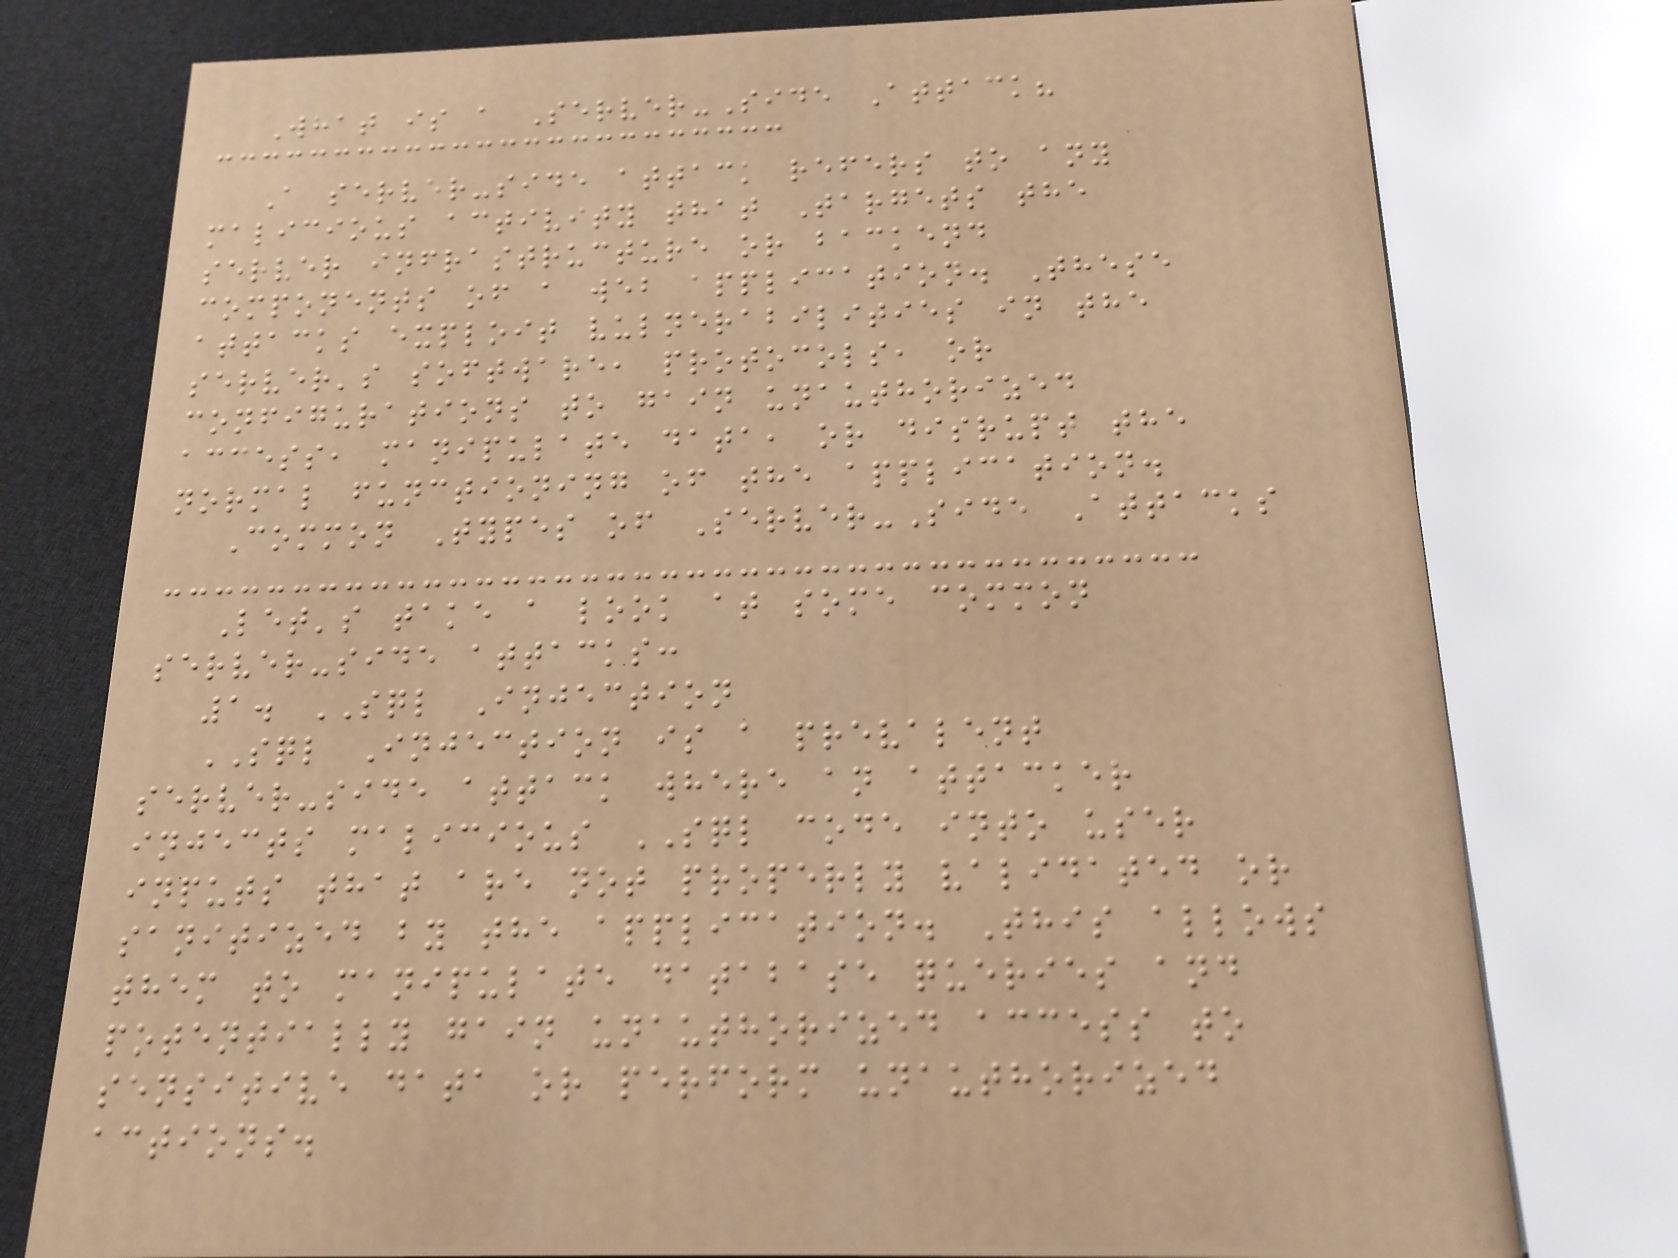What is a Server-Side Attack?
A server-side attack refers to any
malicious activity that Targets the
server infrastructure or backend
components of a web application. These
attacks exploit vulnerabilities in the
server's software, protocols, or
configurations to gain unauthorized
access, manipulate data, or disrupt the
normal functioning of the application.
Common Types of Server-Side Attacks
Let's take a look at some common
server-side attacks:
1. SQL Injection
SQL Injection is a prevalent
server-side attack where an attacker
injects malicious SQL code into user
inputs that are not properly validated or
sanitized by the application. This allows
them to manipulate database queries and
potentially gain unauthorized access to
sensitive data or perform unauthorized
actions.
